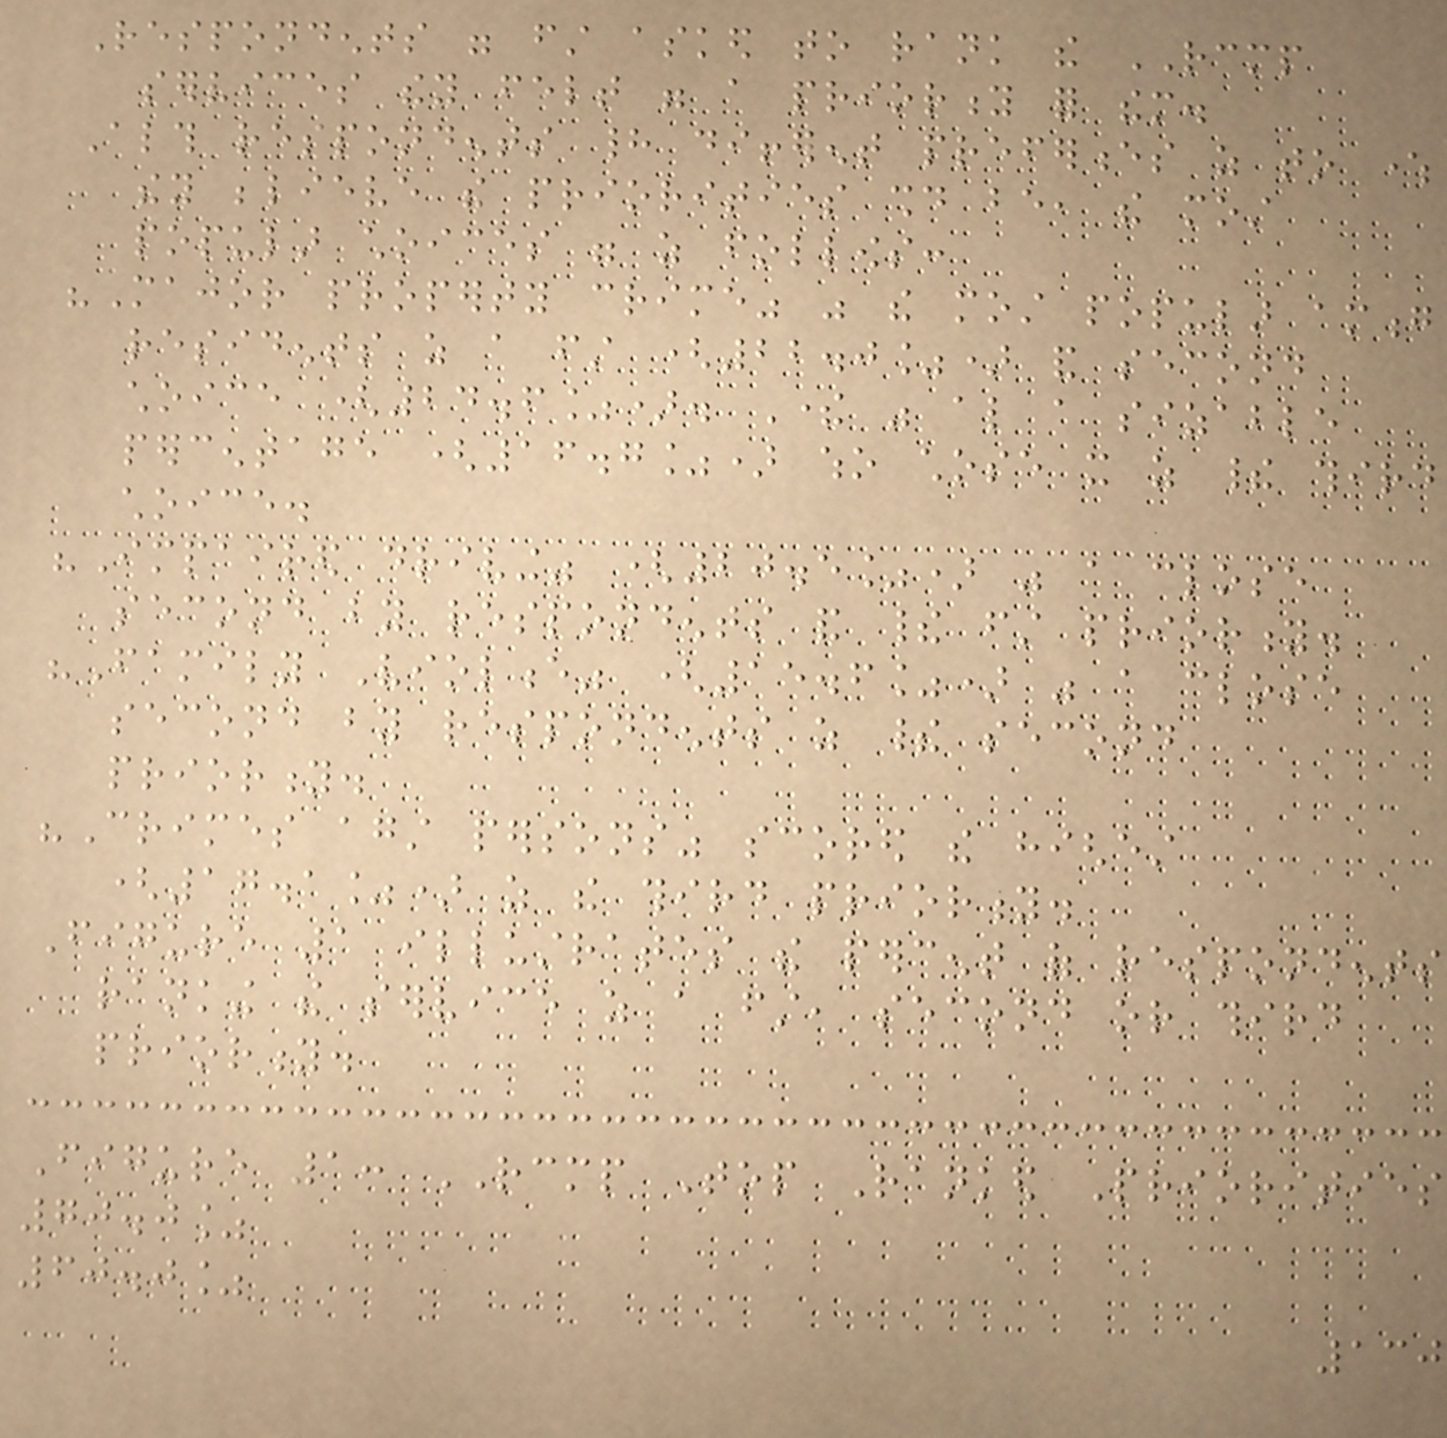Respondents were first asked to rank the RCMP
services they felt were a priority for them.
Although respondents had different preferences as to where
they believe the priorities should be, the most
popular choices were as follows:
"Major property crime" was the most popular among
residents as a first (22.0%) and second
choice (24.6%). There was also a sizable
percentage (16.7%) who chose it as their third
choice.
"Impaired driving" (20.5%) was a close
second by respondents and their first priority.
"Family Violence" (15.6%) was a close
second by respondents as their second
priority.
"Crimes against persons" scored the highest
(17.1%) as the third priority.
Figure 1 illustrates the percent of respondents
ranking the service as a first, second or third
priority.
Figure 1: RCMP Top Ranked Priorities
70.0%
60.0%
130
